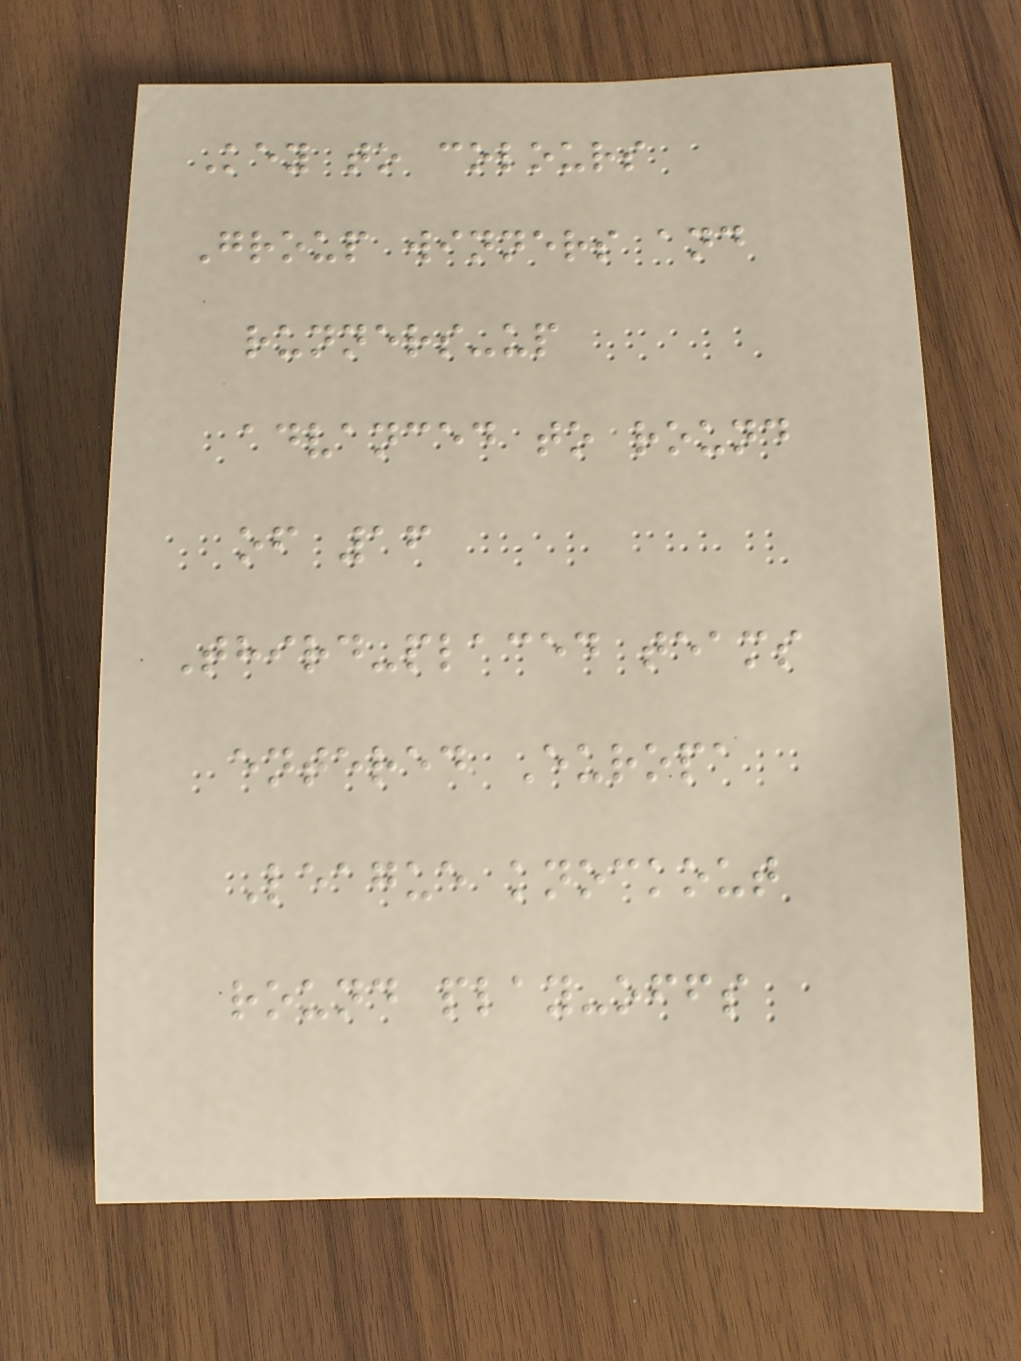Key to colours
Group winners and
runners-up
advanced to round
of 16
Third-placed teams
entered Europa
League knockout
round play-offs
